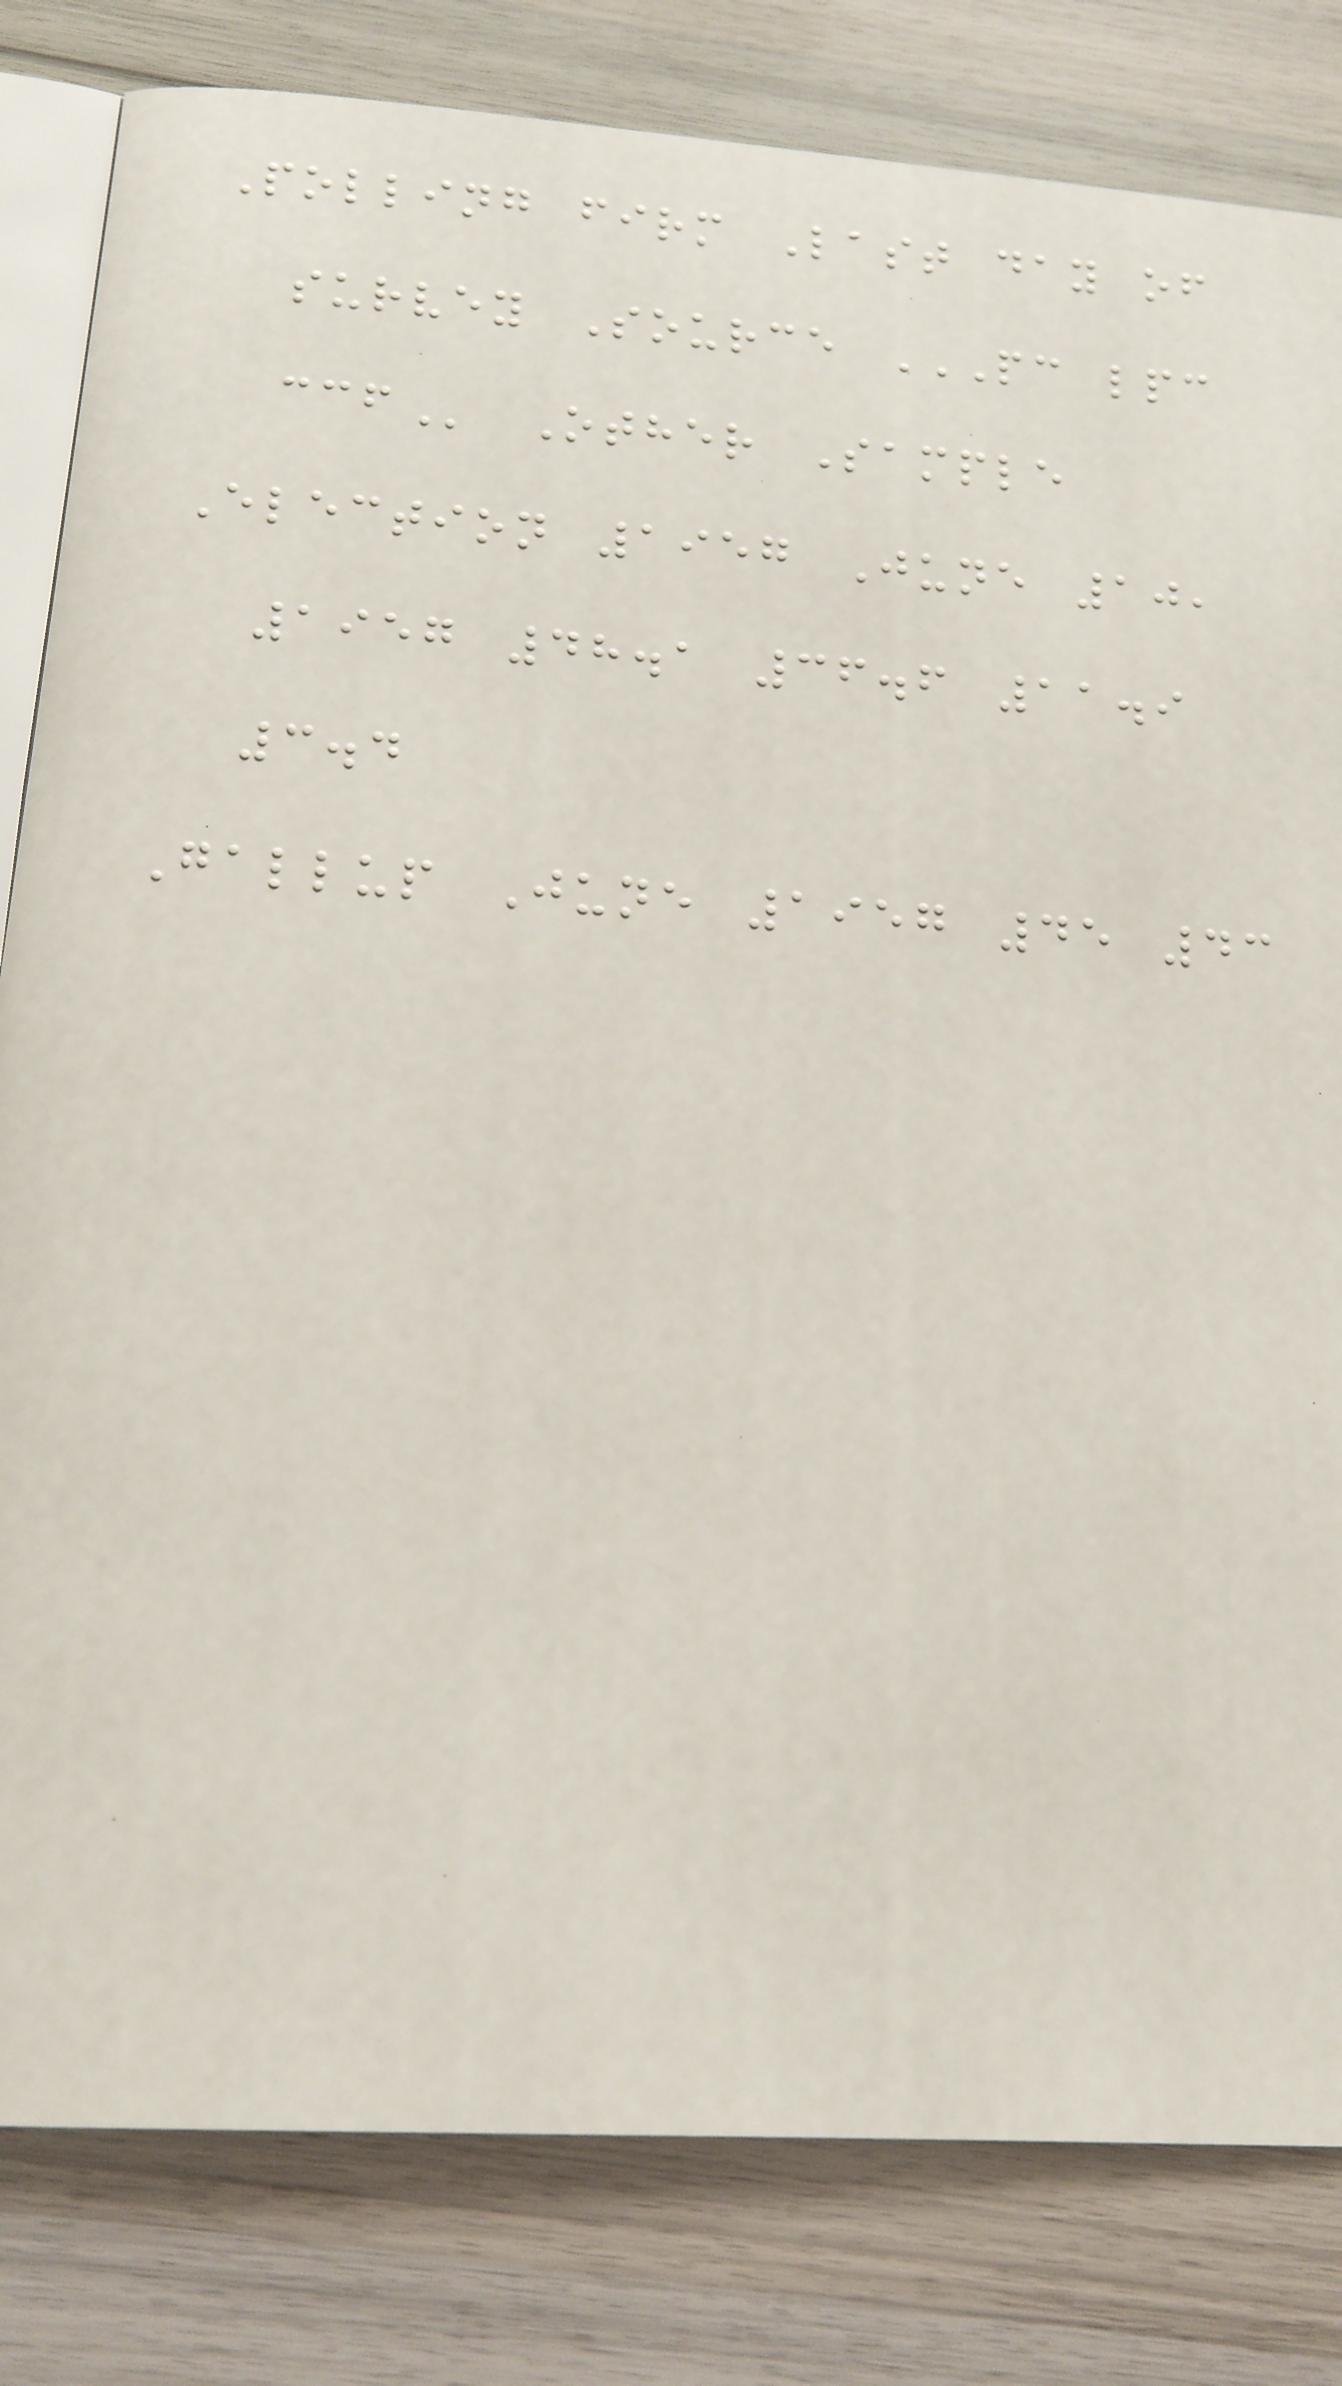Polling firm Last day of
survey Source PC LPC
CCF Other Sample
Election 1957 June 10,
1957 48.1 36.6 11.9
3.4
Gallup June 1957 45 43
